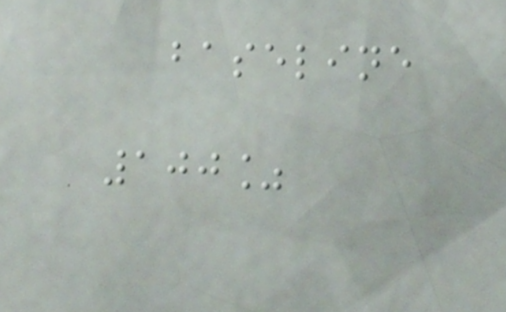baseline
100%
